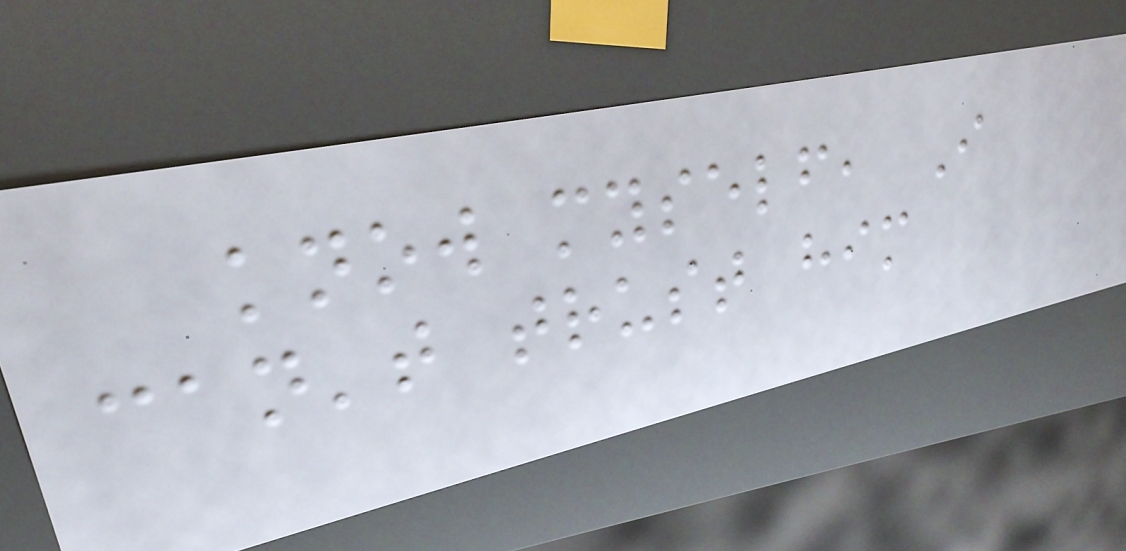know myself, I
can't trust him
